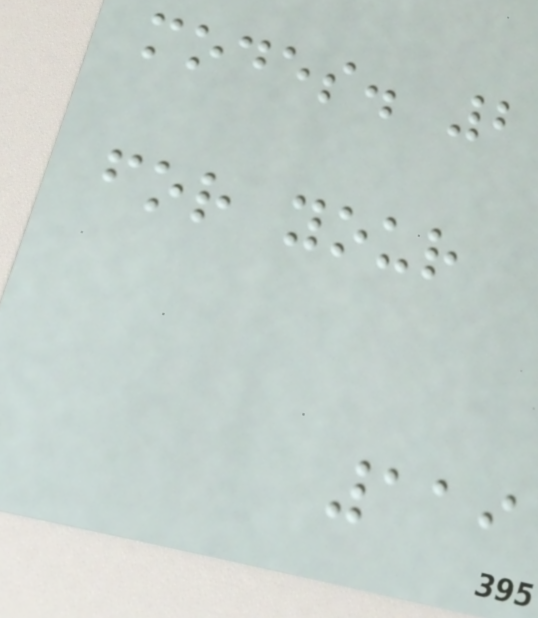modes. 2
for your
119
